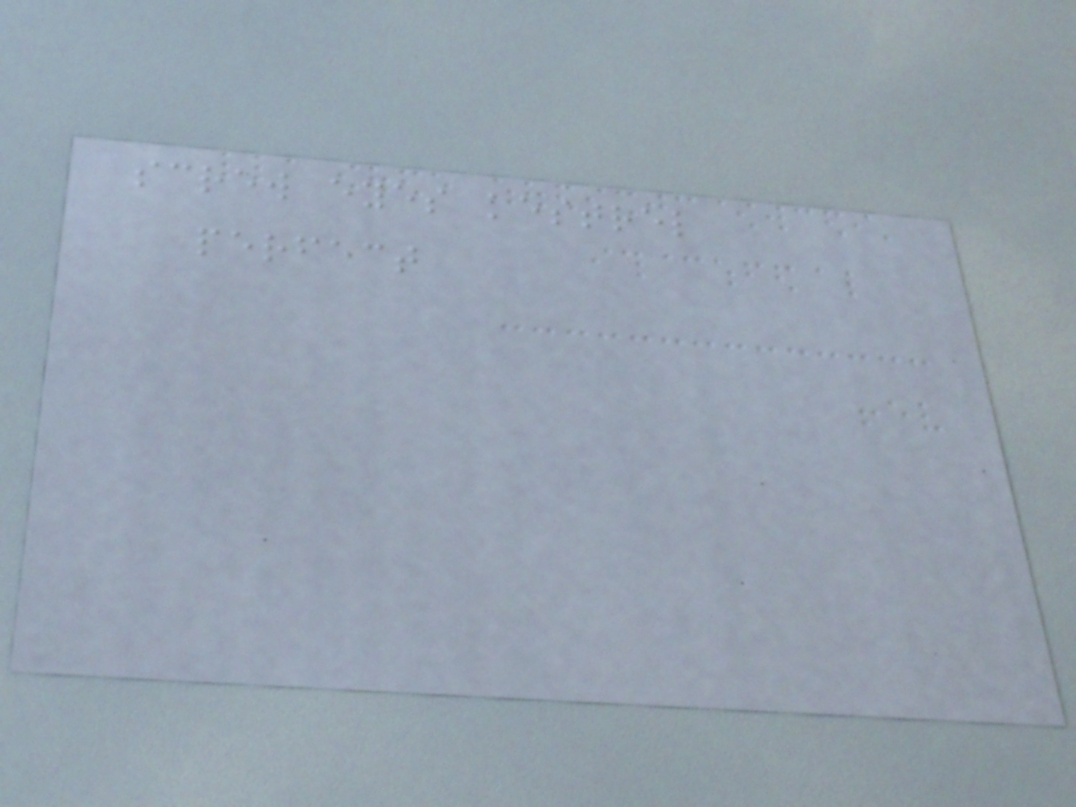screw eyes kestrel
perfect
